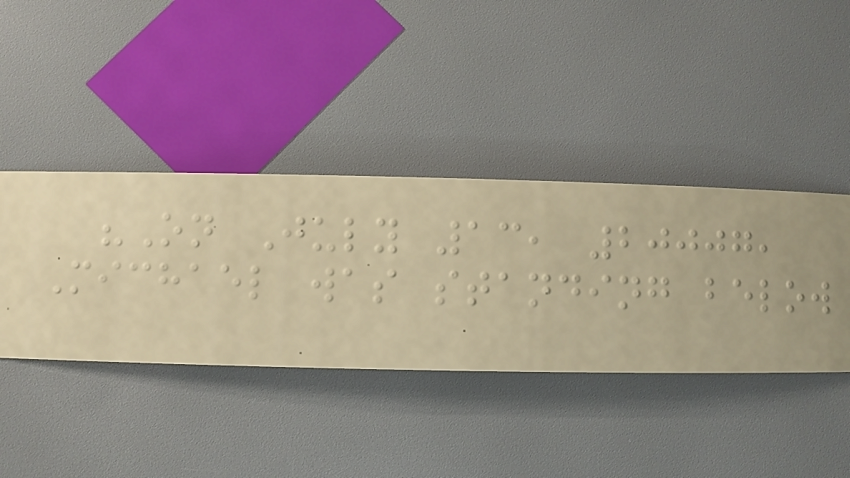"On July 13, 20007,
Michael was standing below
